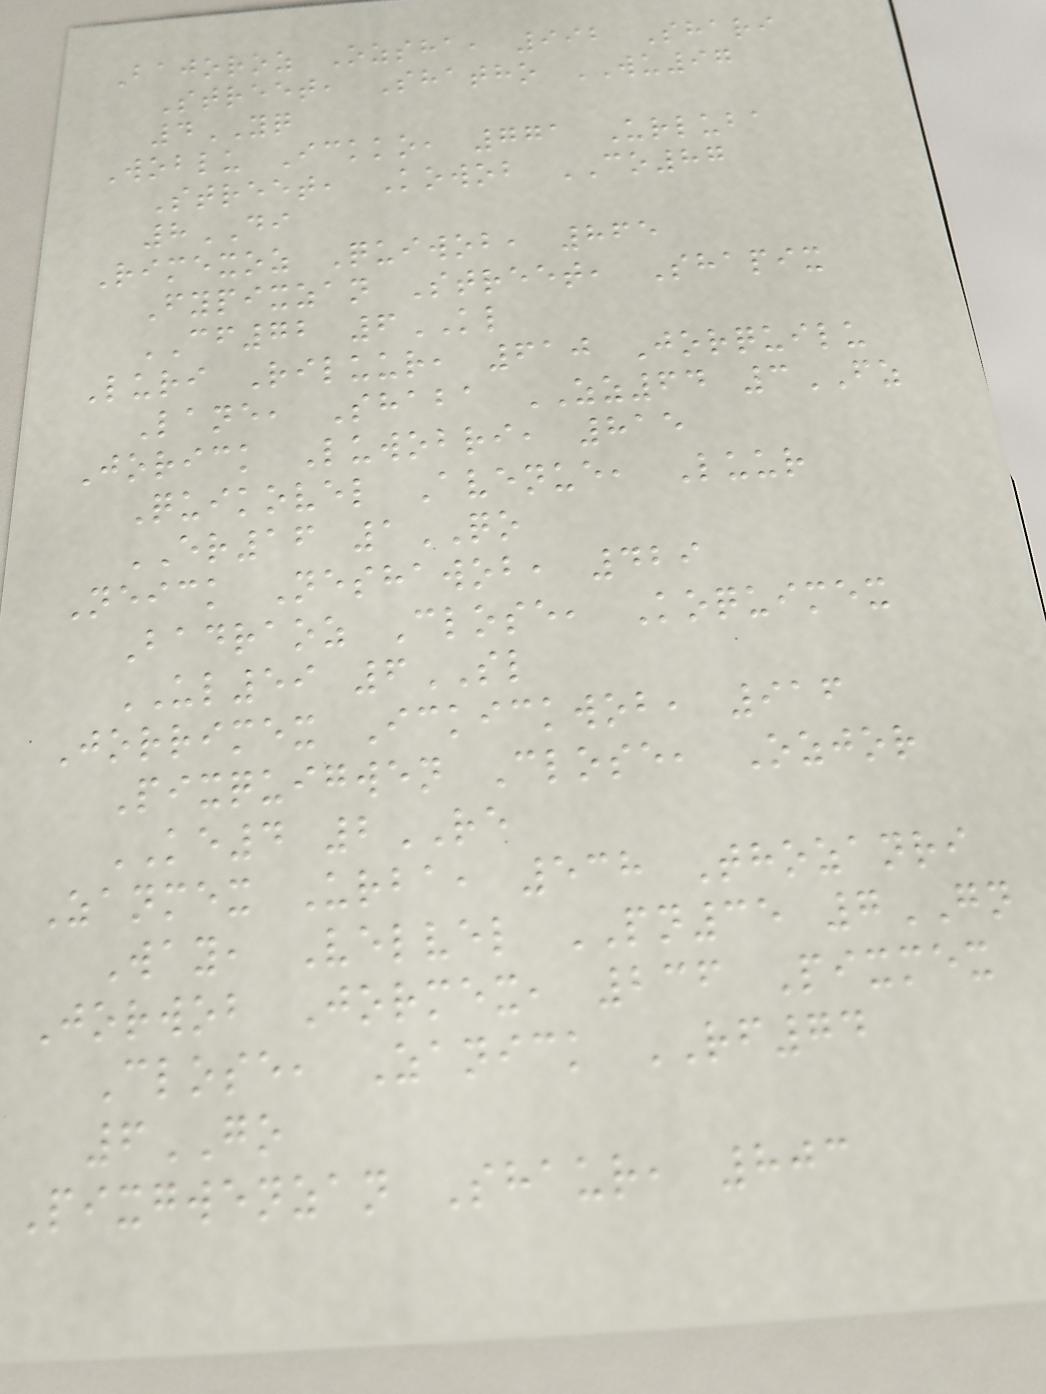Bajoroz Ozsha, 992 Shari
Street, Shatho WU97
4YQ
Woblu Ickko, 771 Urluba
Street, Kowob CO87
8DI
Rimexoz Quiwob, 865
Fypixzan Street, Shapix
CF72 6KL
Luri Riluur, 610 Jorquilu
Lane, Shaba ZZ64 3FZ
Jorick Luwobri, 815
Quikovel Avenue, Luur
ER16 1QO
Neick Neshawob, 429
Badraoz Close, Koquimex
UL59 6SL
Jorrimex Ickickwob, 916
Pixquigwen Close, Ozjor
KE4 2RE
Zanmex Urba, 538 Thozanri
Way, Velvel PN35 7GN
Jorwob Jormex, 236 Pixmex
Close, Zanick RF74
6GO
Pixgwenzan Shaur, 803
